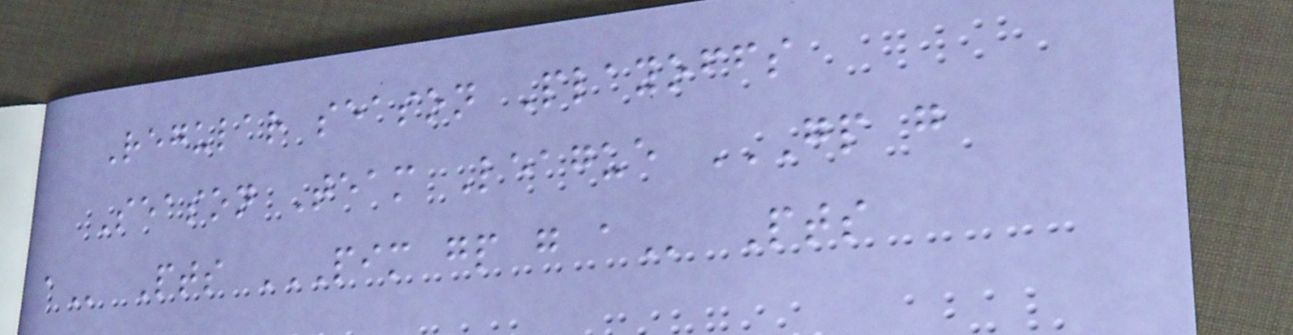Regular season Playoffs
Season Team League GP G
A Pts PIM GP G A Pts
